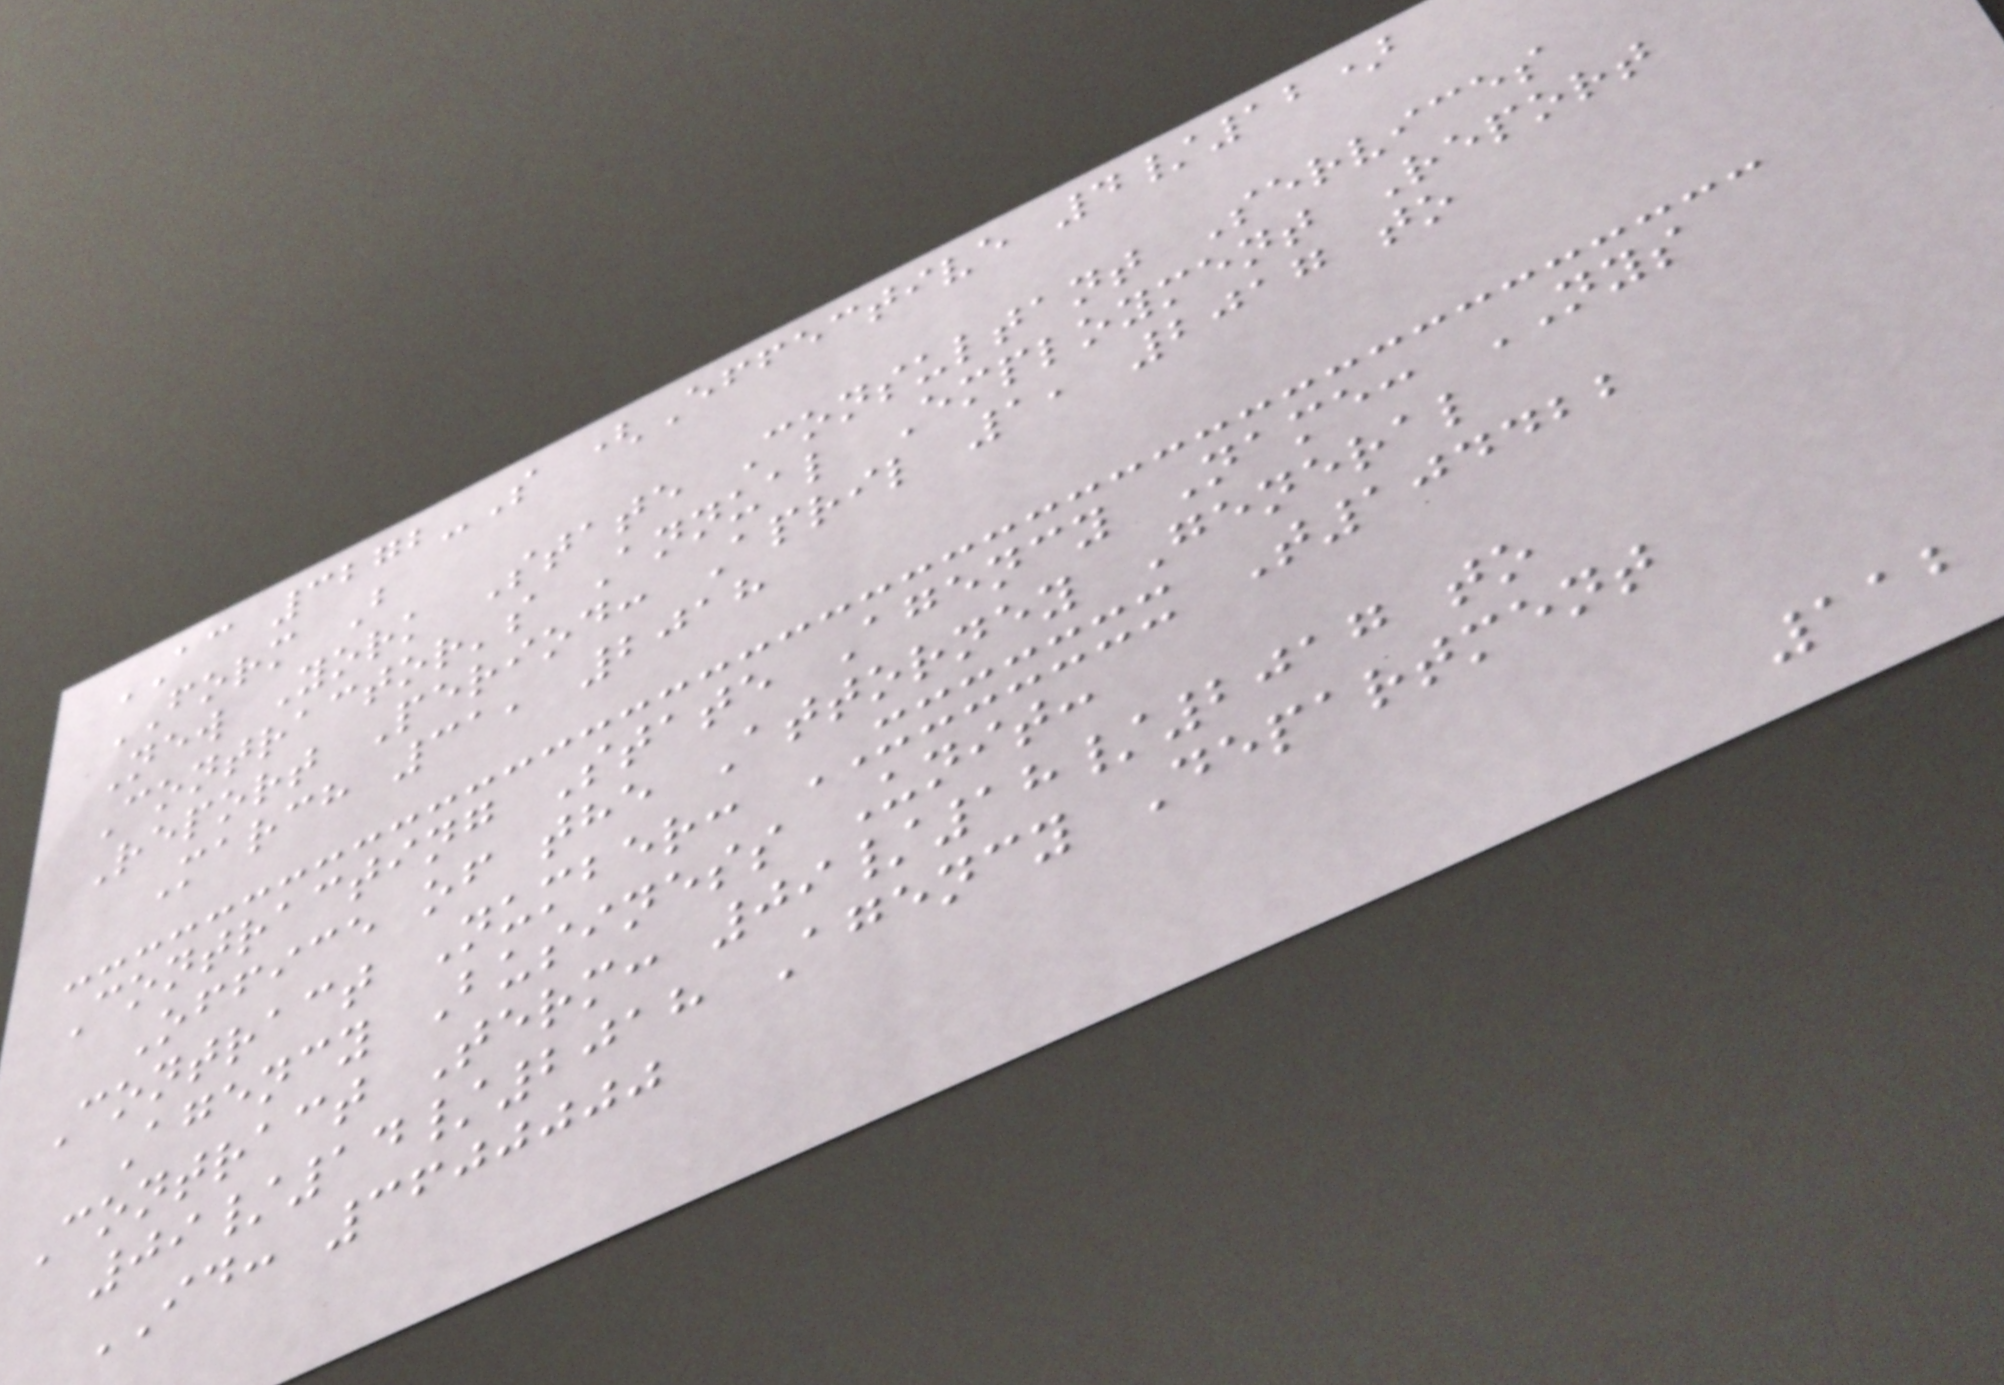AC 3272-S (Effective 4/12)
FORM B
New York State Consultant Services
Contractor's Annual Employment Report
Report Period: April 1, 2017 to
March 31, 2018
Contracting State Agency Name: NYS
Office of the Attorney General
Contract Number: XXXXXXX T104422
Agency Business Unit:
Contract Term: 09/18/2017 to
09/14/2018 Agency Department
ID: 3600000
112
